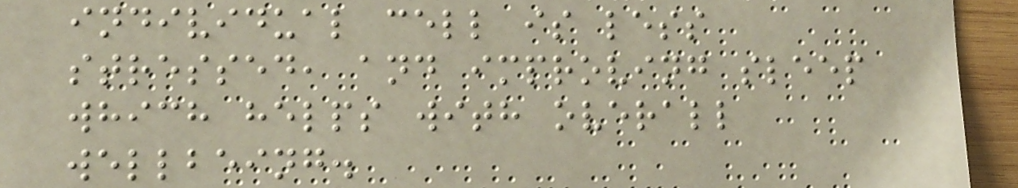individual cell is less
stressed, and improving sleep
which helps with overall
wellbeing.
